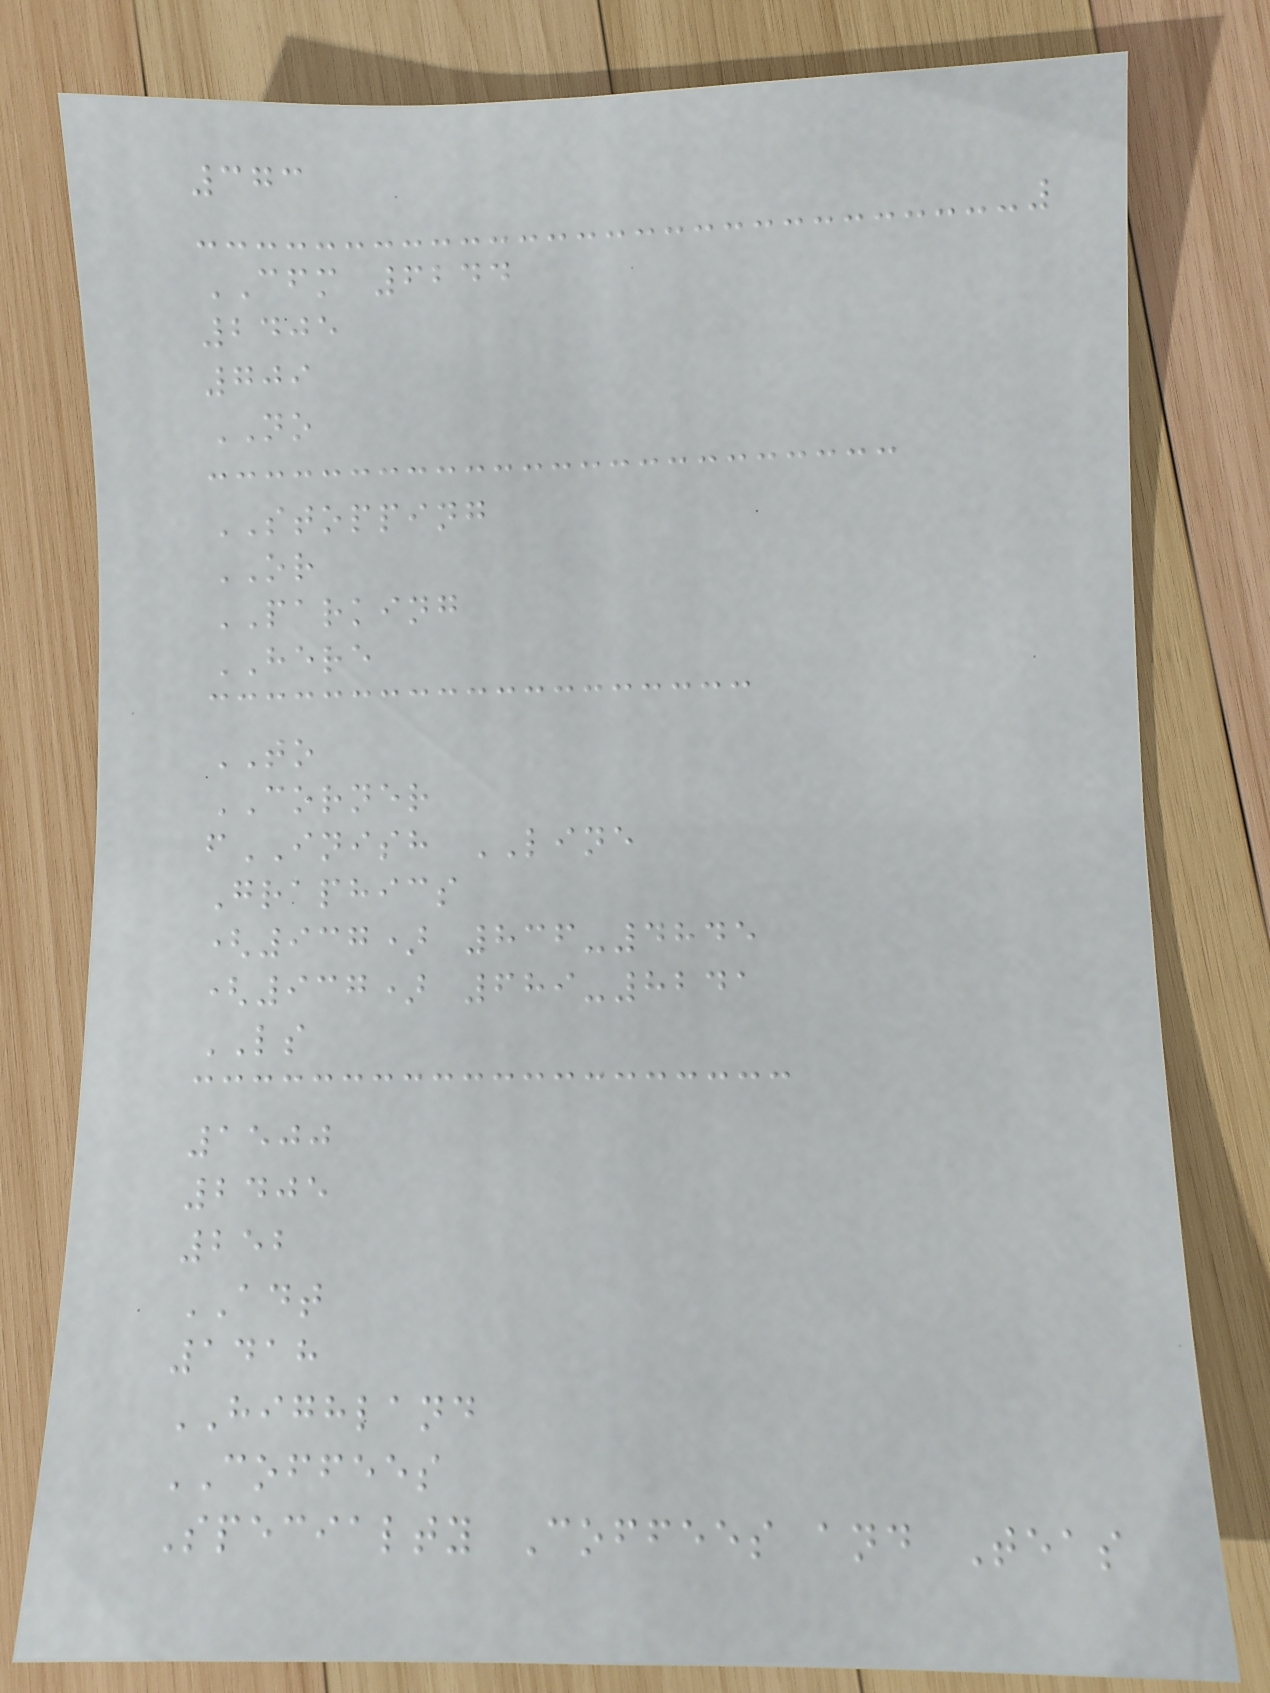373
CFM 6244
2405
709
NO
STOPPING
OR
PARKING
HERE
TO
CORNER
fINISH LINE
Graphics
(937) 836-4845
(937) 689-8241
LS
1500
2405
252
ADT
1418
HIGHLAND
COFFEES
Specialty Coffees and Teas
